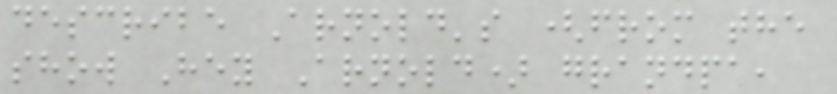describe Arnold's (from the
show Hey Arnold) grandpa,
